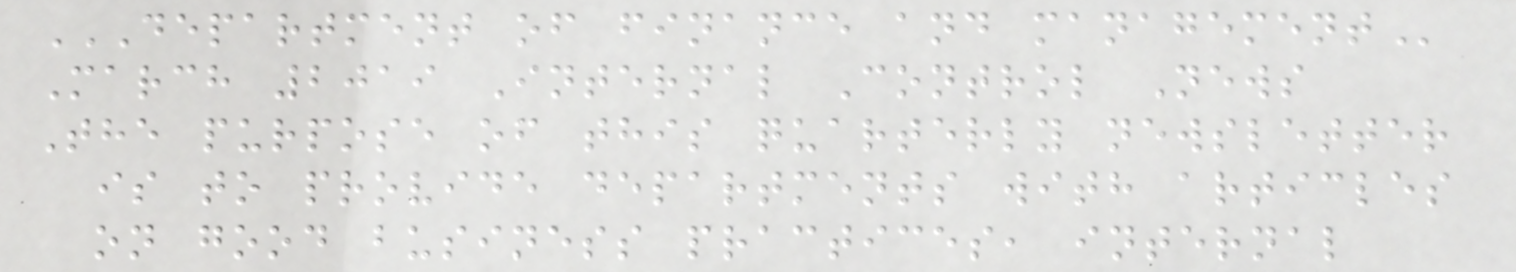DEPARTMENT OF FINANCE AND MANAGEMENT
March 2019 Internal Control News
The purpose of this quarterly newsletter
is to provide departments with articles
on good business practices, internal
